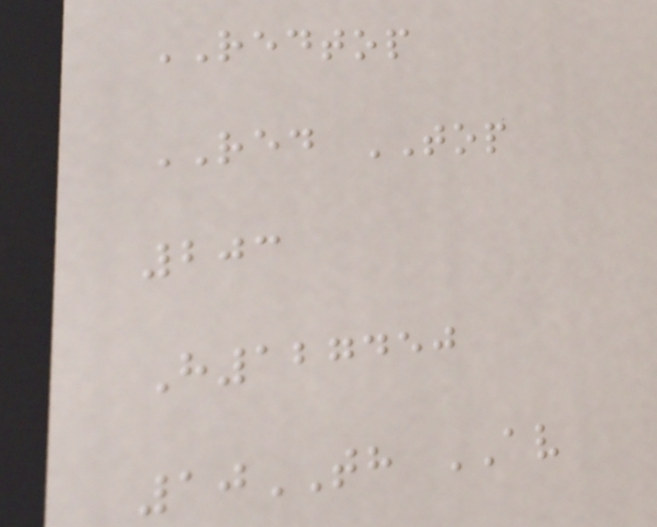REDTOP
RED TOP
203
H127450
10TH AV
